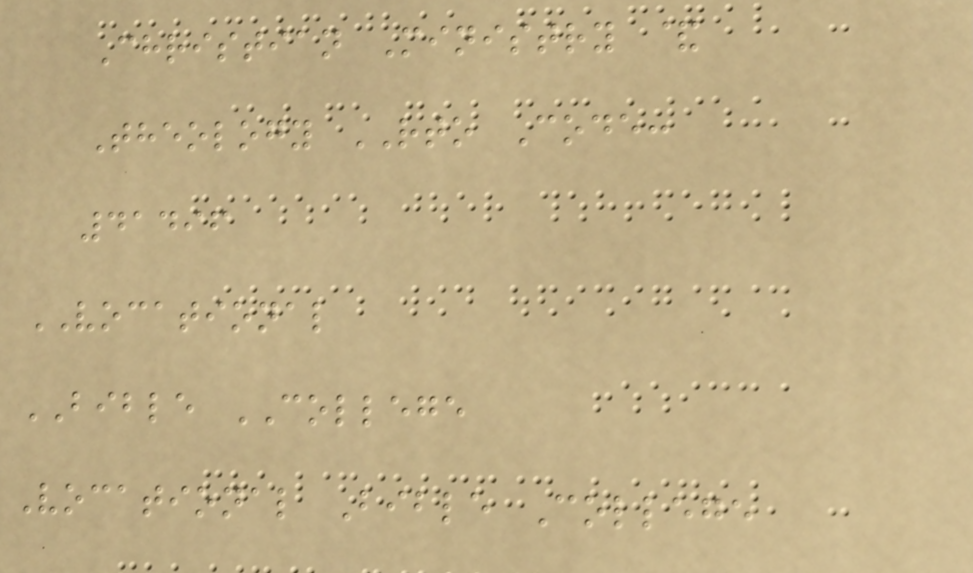Christian Ministry &
Theology RTO Code:
41496
VOCATIONAL
BIBLE COLLEGE
Vocational Bible College
